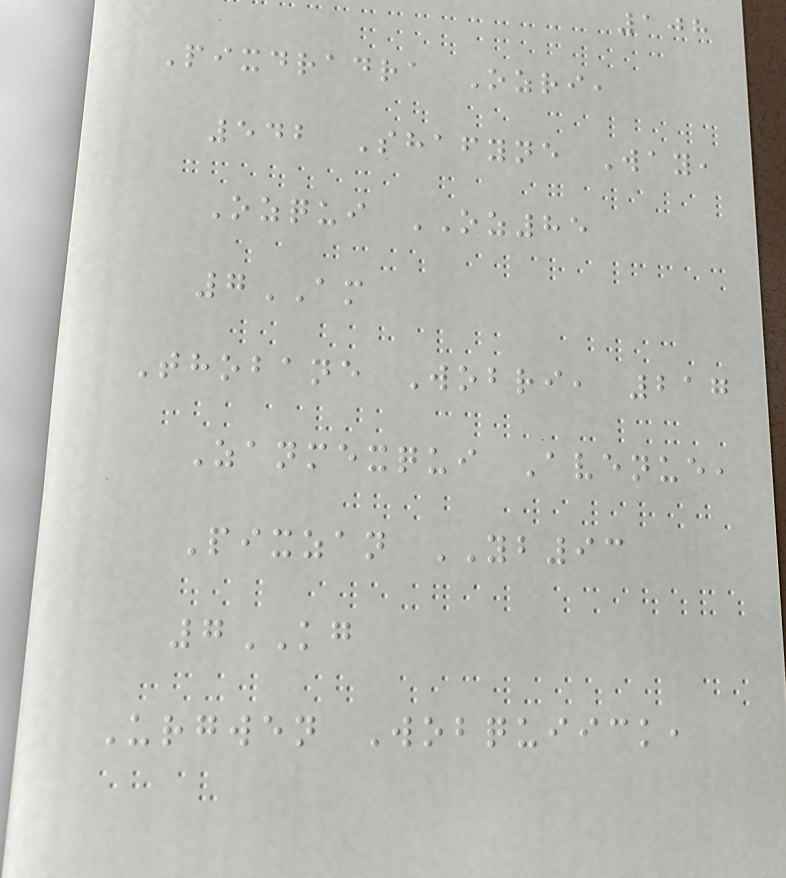108
Pixdradra Ozri,
542 Shafyne Way,
Ozqui OZ85
7AM
Thobane Wobri, 217
Zanmexqui Avenue,
Pixzan YB93
7KG
Urgwen Wobquiick,
